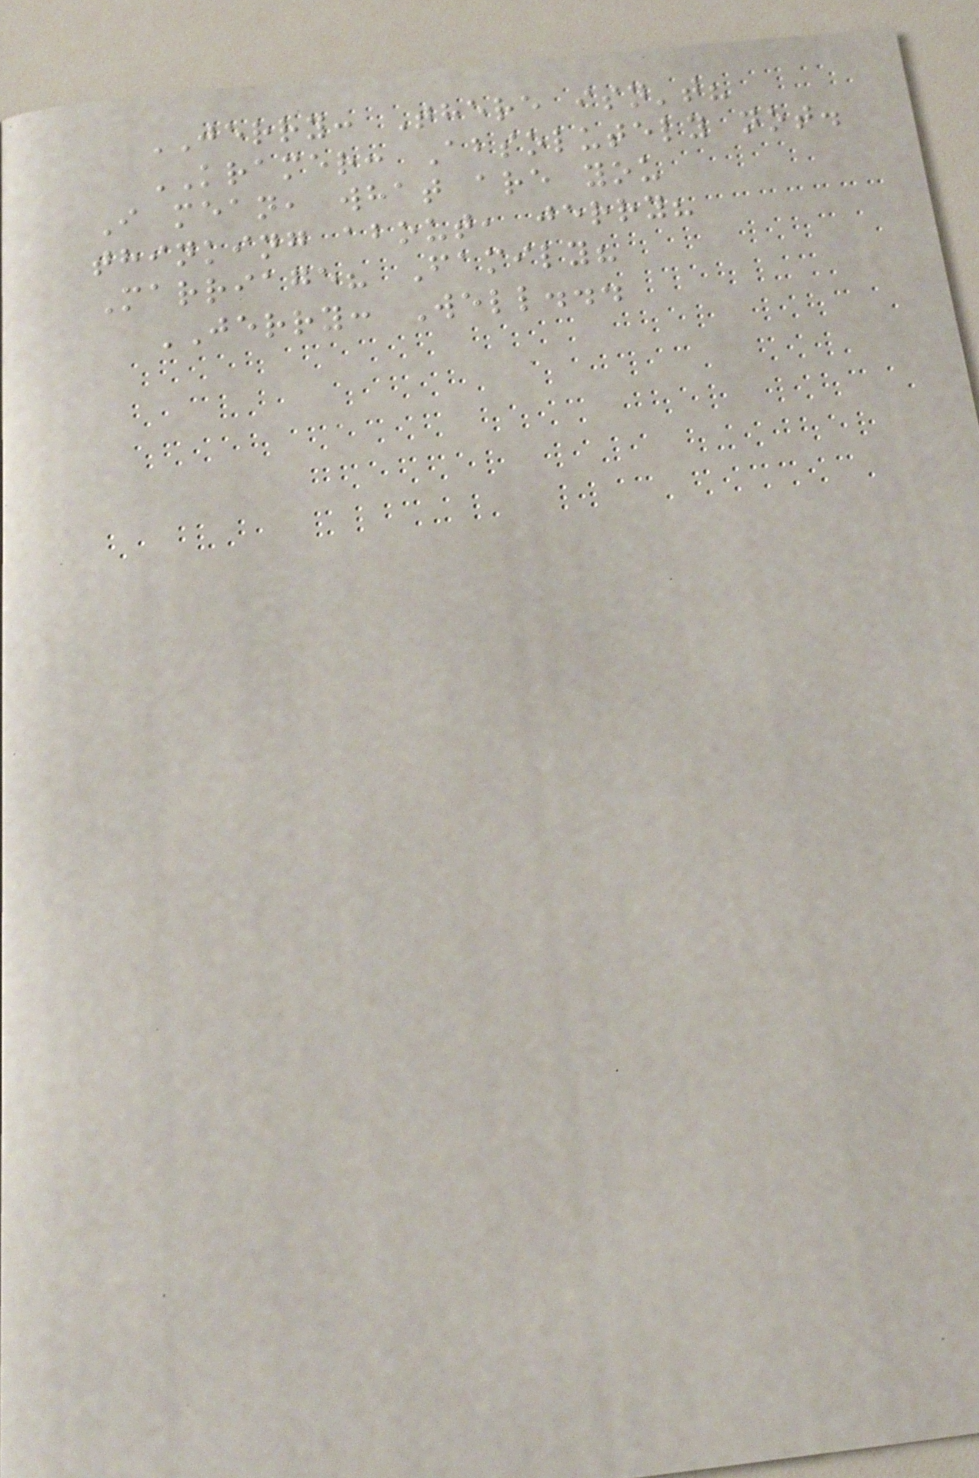JERRY: There isn't?
KRAMER: Absolutely not.
I mean, what are you
thinking about, jerry?
Marriage? Family?
JERRY: Well...
